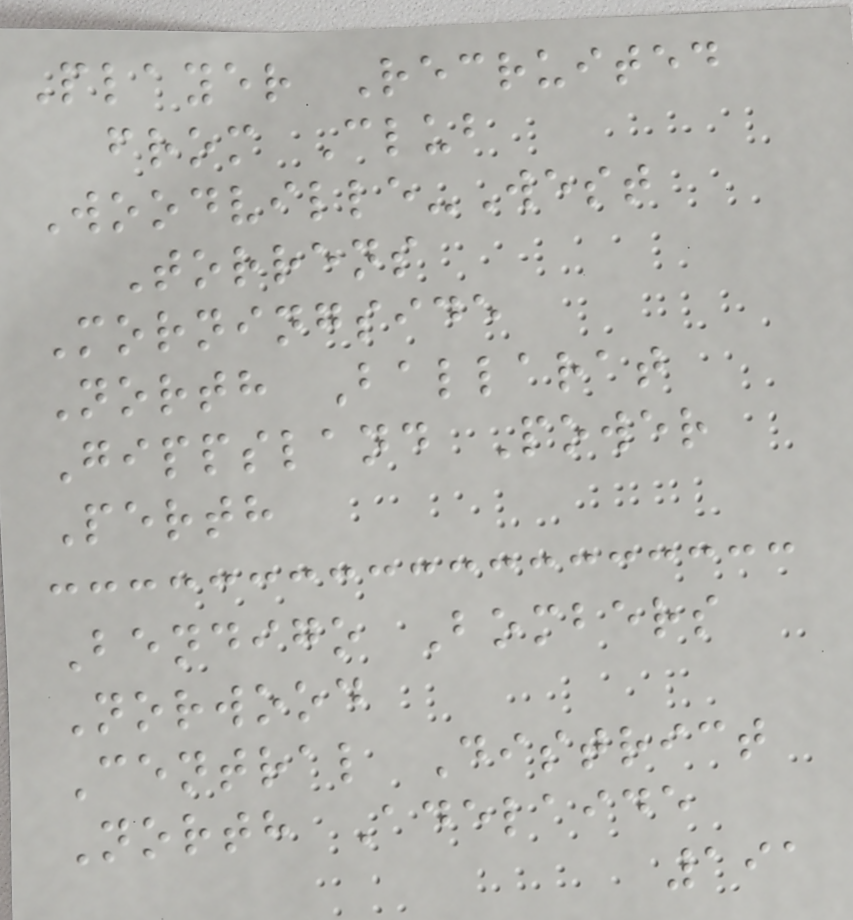Player Recruited
from Club
Woodville-West
Torrens
Morningside
North Ballarat
Gippsland Power
Perth
Bendigo Bombers
Norwood
Central District
North Adelaide
191
